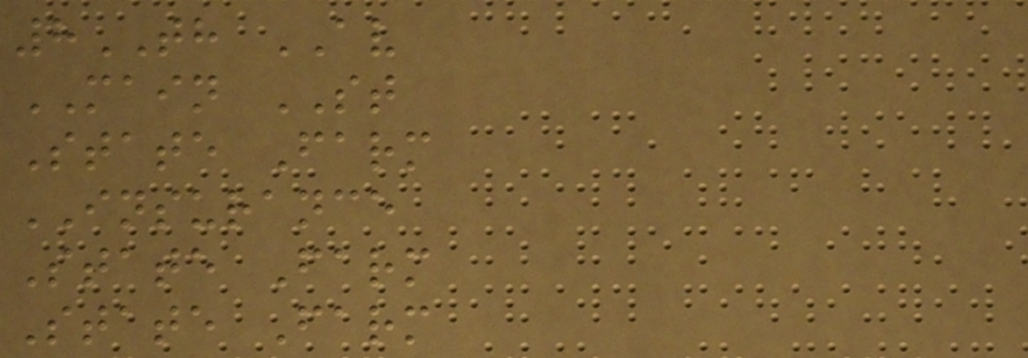8TH AV
MAIN ST
State Farm
INSURANCE
State Farm
State Farm
